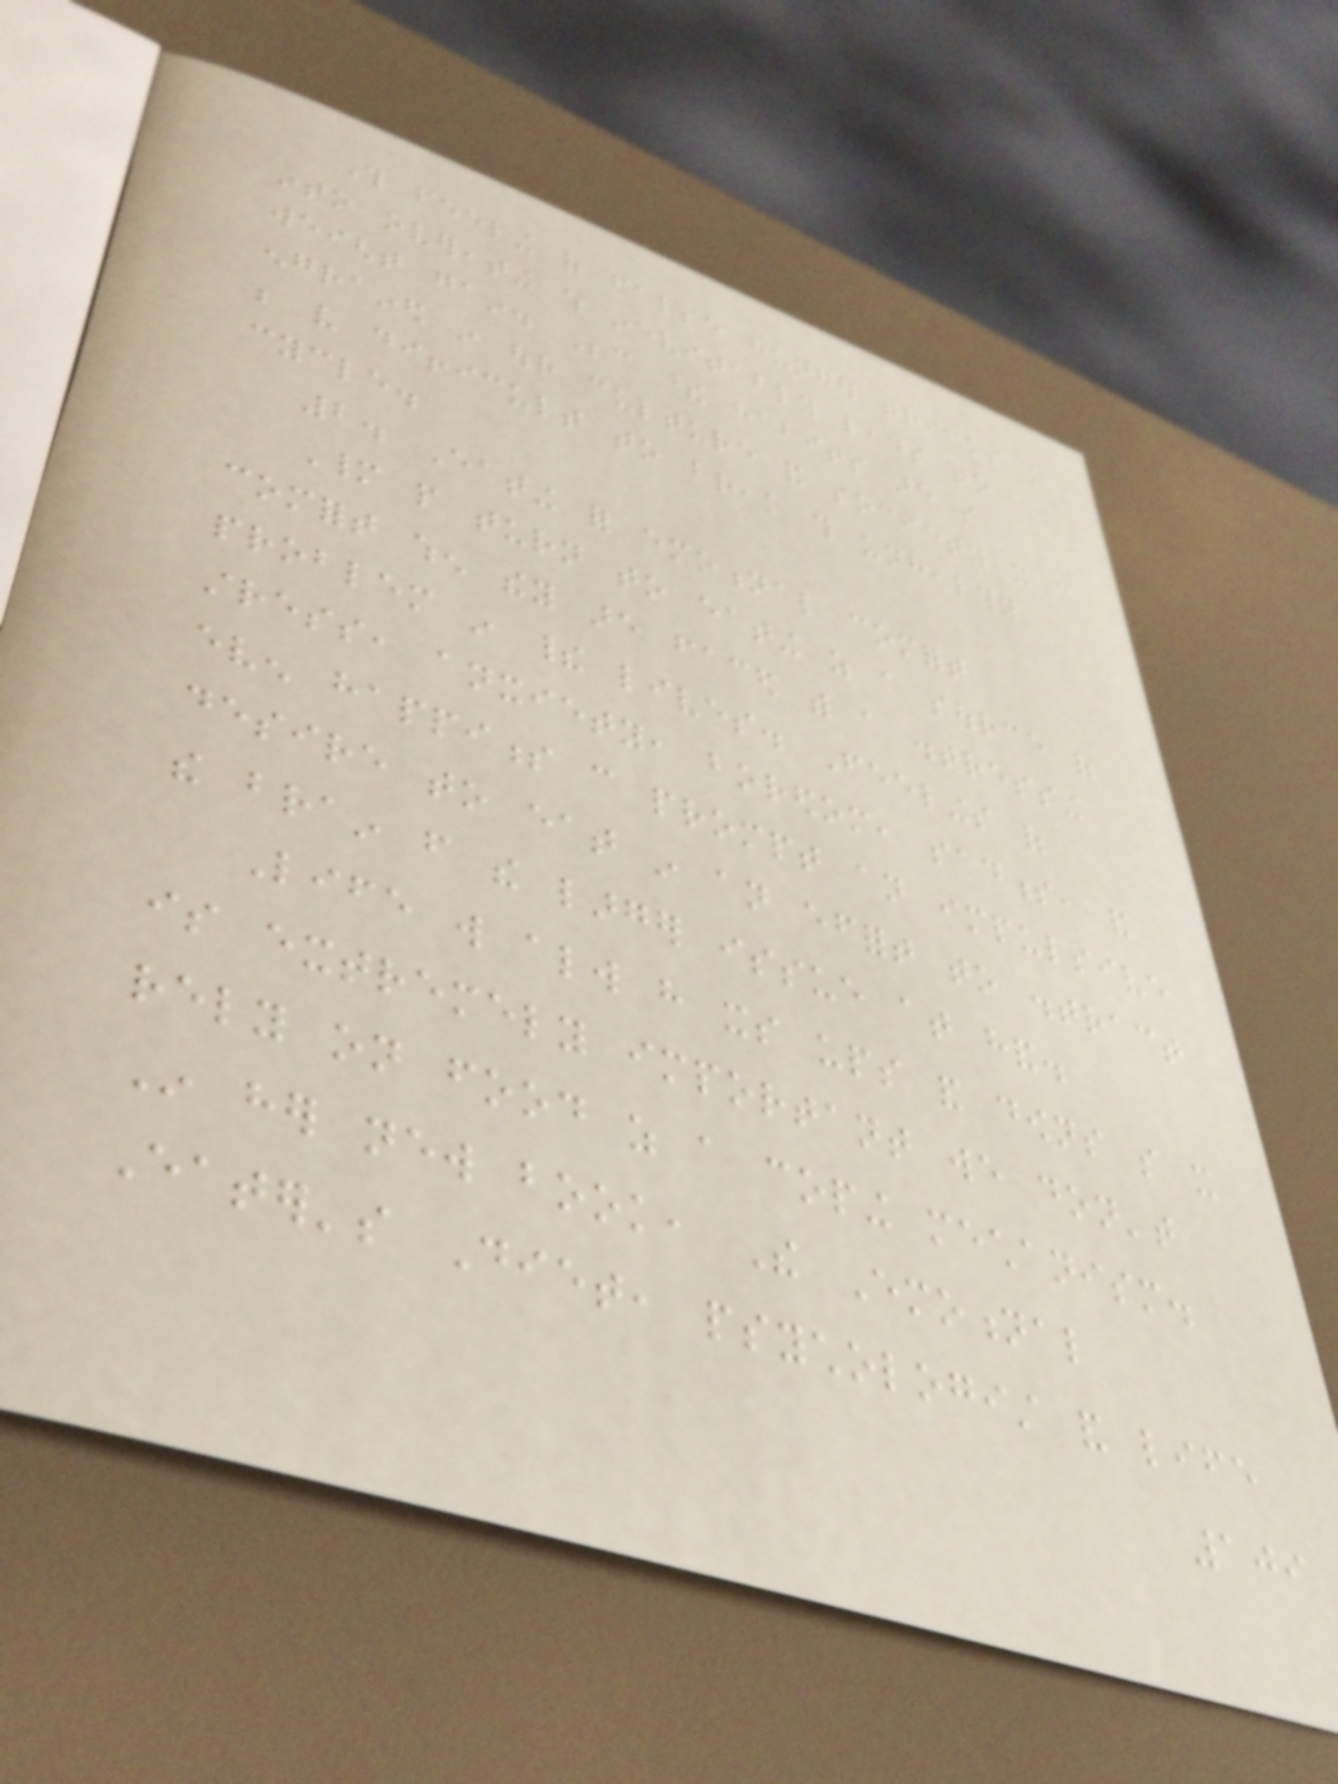This feeling of false hunger tricks us
into overeating which inevitably leads to
weight gain. Because these habits are so
engrained in our culture and society it can
be very difficult to break this unhealthy
cycle.
2. Eating for emotional comfort
Many people turn to eating as a source of
comfort when they are faced with a distressing
problem in their lives. Feelings of
stress, anxiety, boredom, sadness, and
even happiness can prompt an impulsive
desire to eat in an effort to distract
the brain from the larger issue at hand.
Life will always have its ups and downs so it
is extremely important we don't
rely on food as a coping mechanism.
In her new book, The Emotional
Eater's Diet, psychologist and life
109
